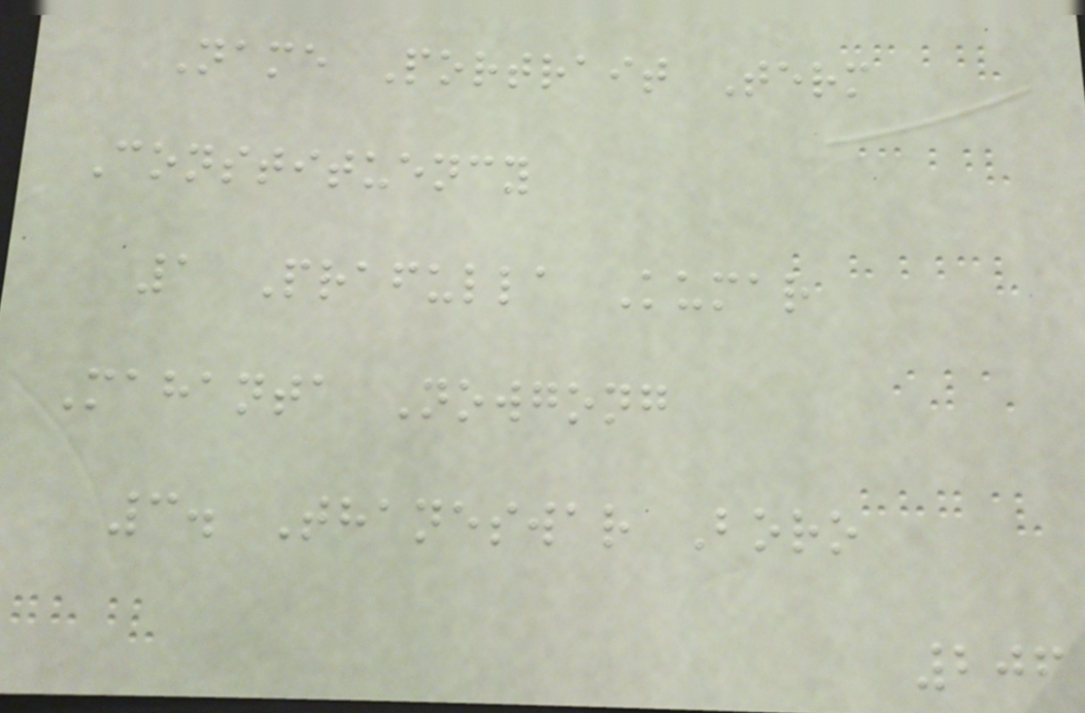Name Portrait Term
Constituency
1 Prafulla Kumar
Mahanta Nowgong
3. Thaneswar Boro
206
